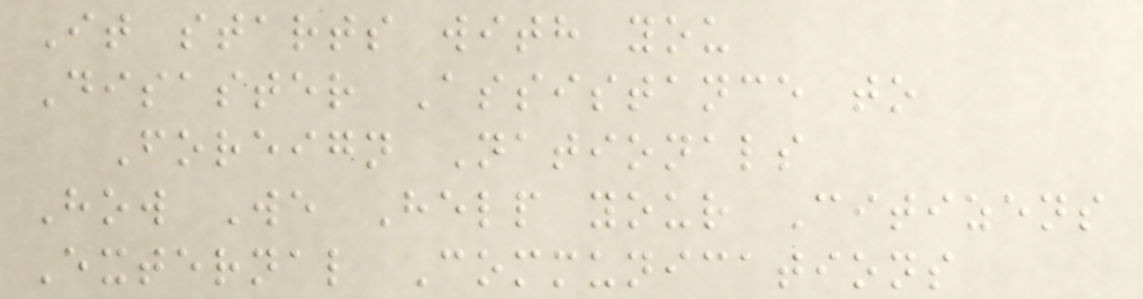It starts with you
Disaster Assistance to
Foreign Nationals
How We Help your Citizens
External Communications
